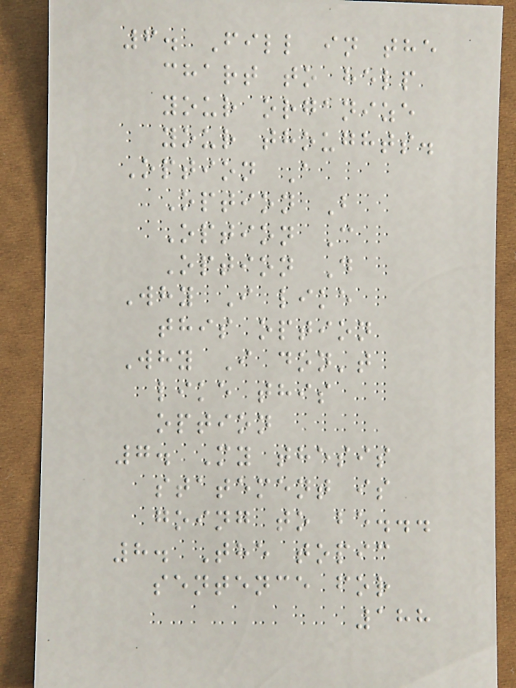6. Fill in the
chart to help
your organize
your thoughts.
Option A
Option B
Option C
Option D
Why I like
this option
Why I don't
like this
option
7. My thesis
statement is
going to be...
8. The topic
sentence for
188
